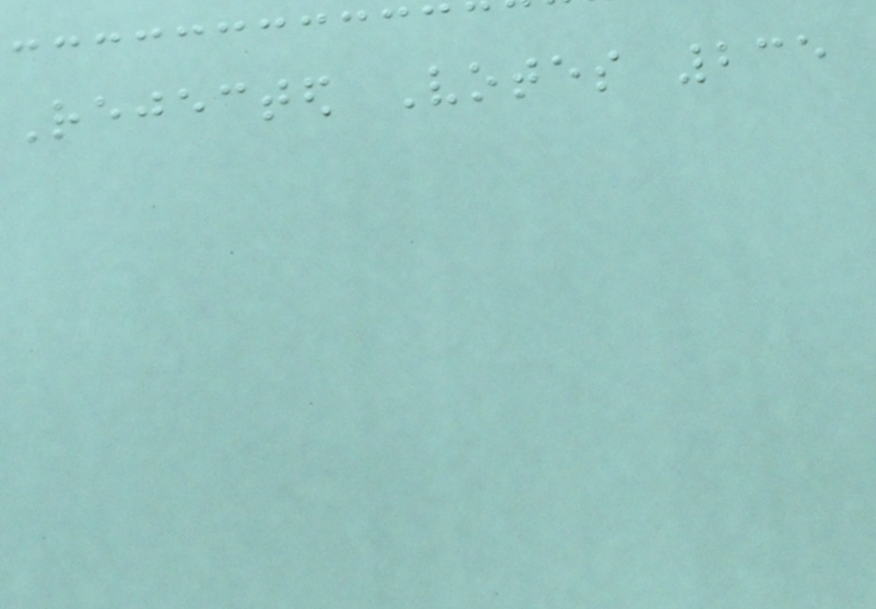Rejected Votes 235
